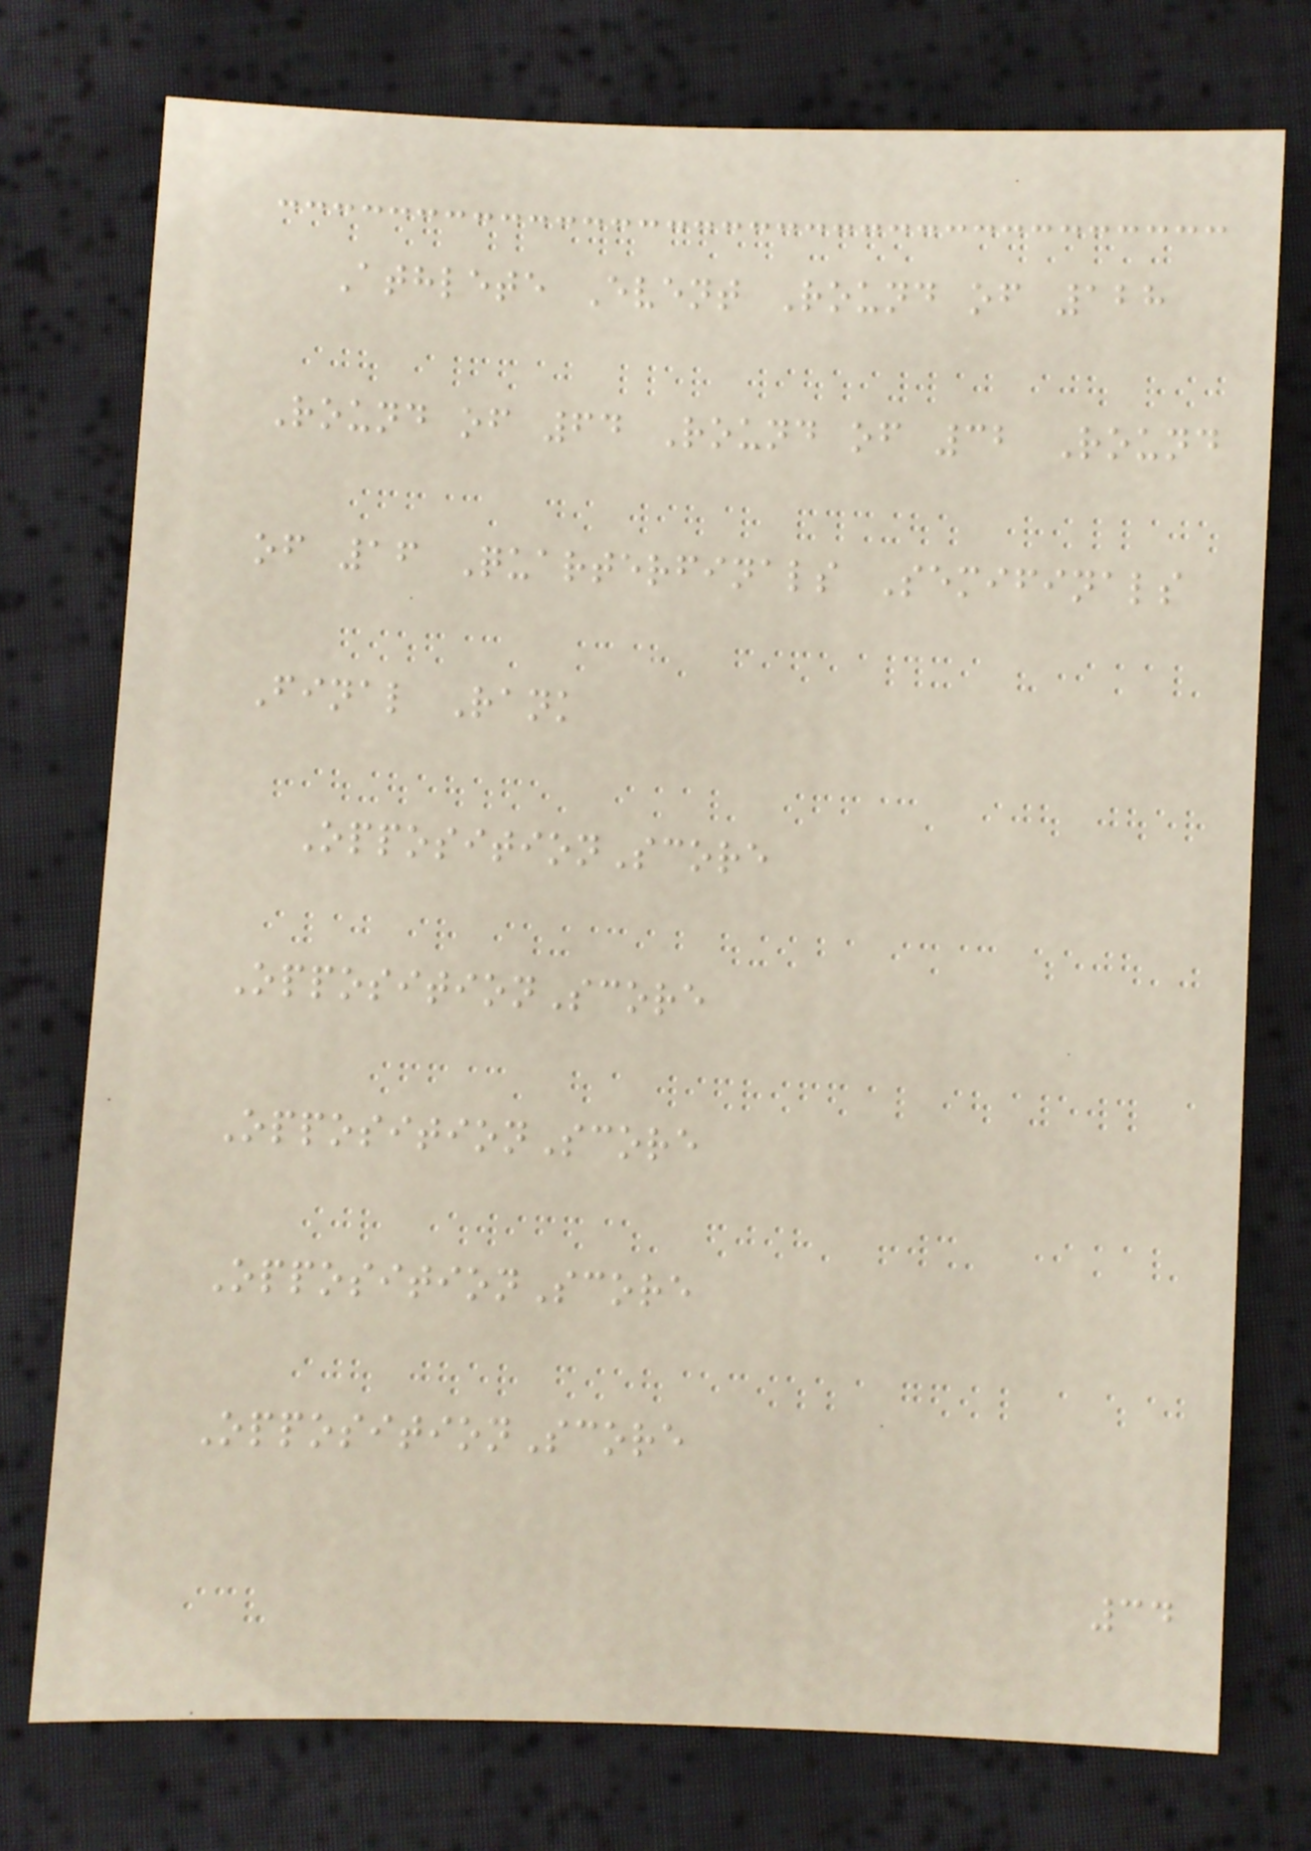Athlete Event Round of 128
Round of 64 Round of 32 Round
of 16 Quarterfinals Semifinals
Final Rank
OppositionScore
OppositionScore
OppositionScore
OppositionScore
OppositionScore
34
